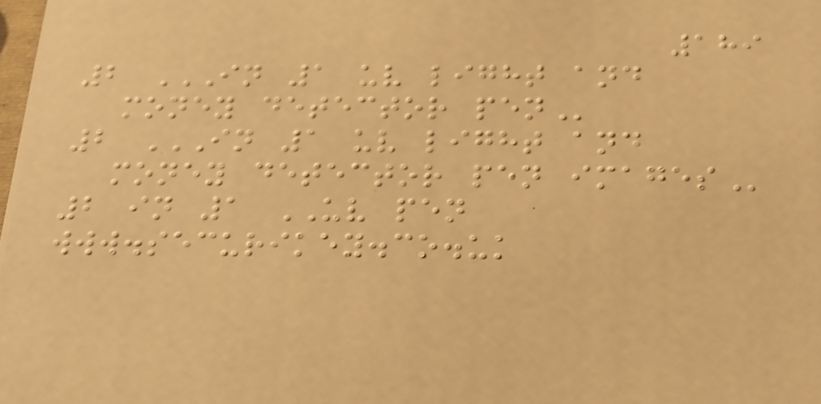189
2 IN 1 UV LIGHT AND
MONEY DETECTOR PEN
2 IN 1 UV LIGHT AND
MONEY DETECTOR PEN IMAGES
2 in 1 UV pen
www.securikey.co.uk
